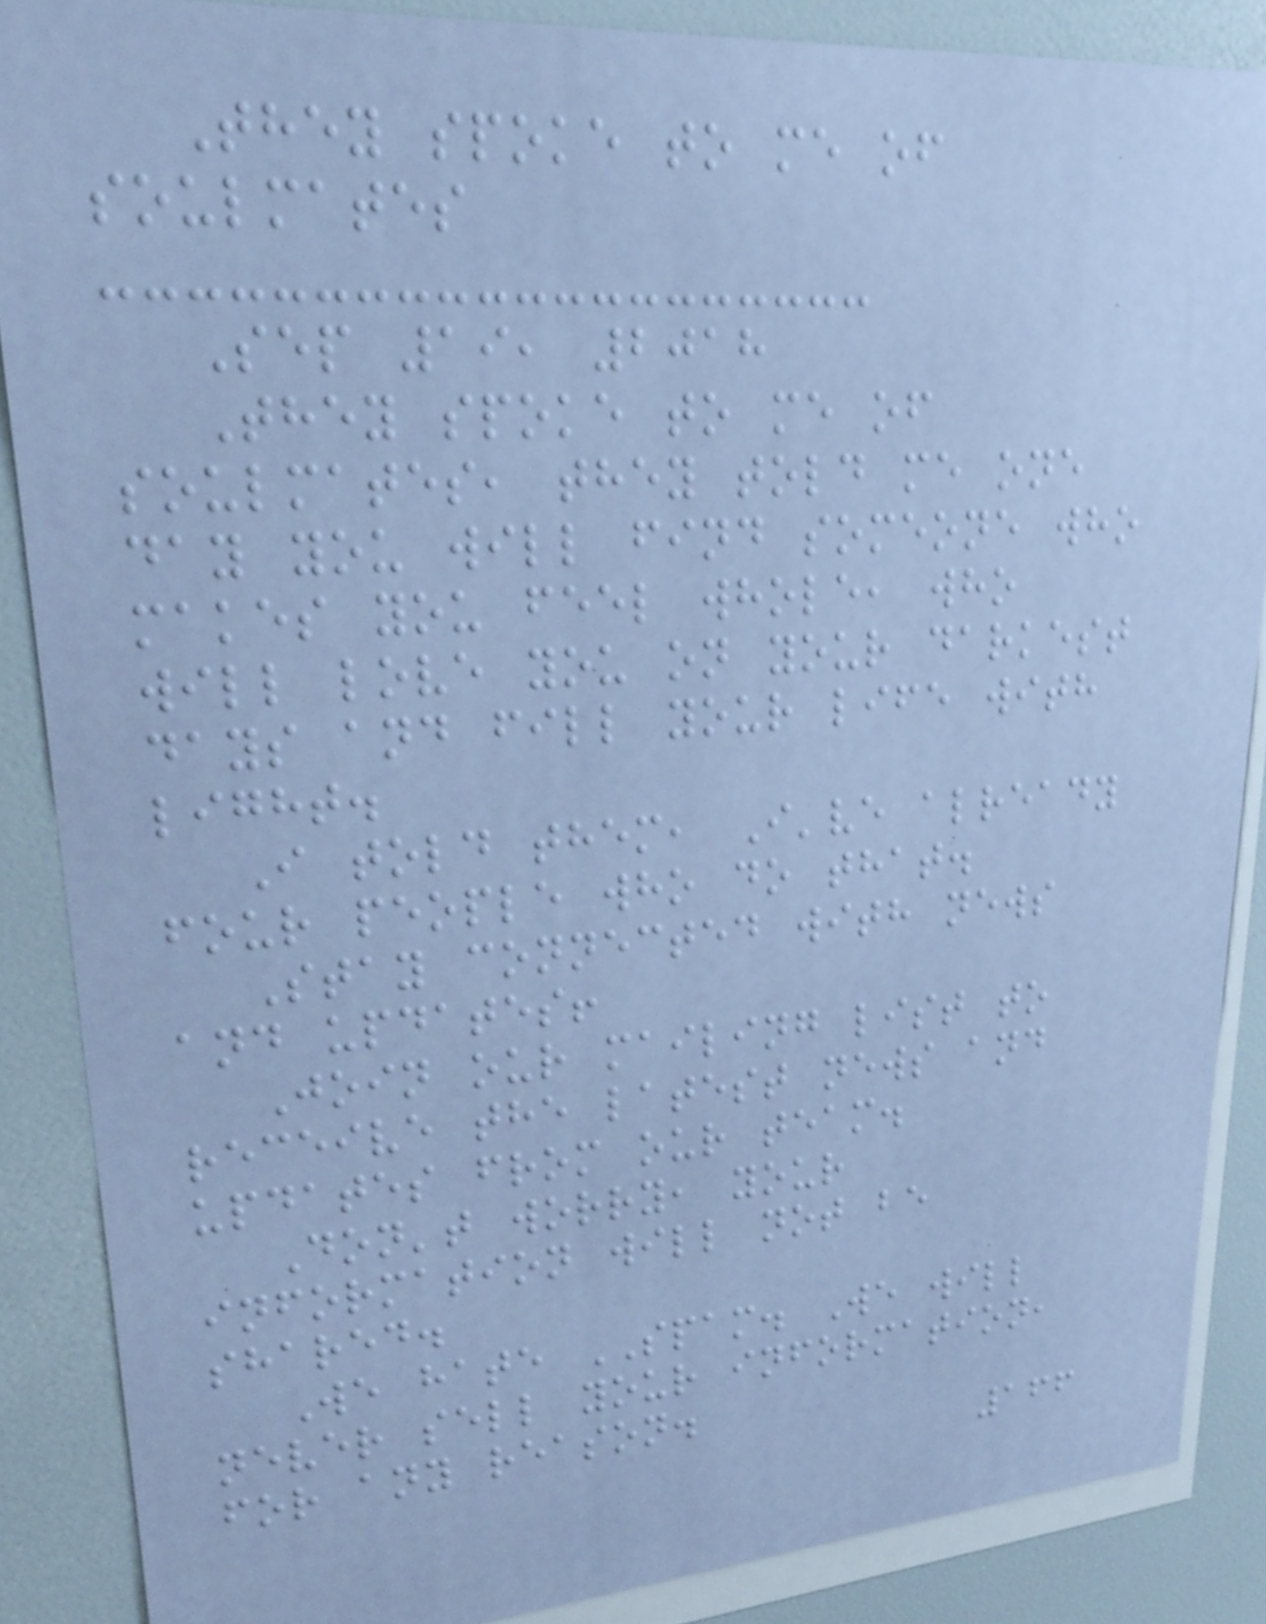They spoke to me of
soulmates
Sep 19, 2018
They spoke to me of
soulmates, they told me one
day you will find someone who
makes you feel whole, who
will love you on your darkest
days and fill your life with
light.
I told them, I've already
four people who do that.
Stay connected with news
and updates!
Join our mailing list to
receive the latest news and
updates from our team.
Don't worry, your
information will not be
shared.
We hate SPAM. We will
never sell your information,
for any reason.
166
